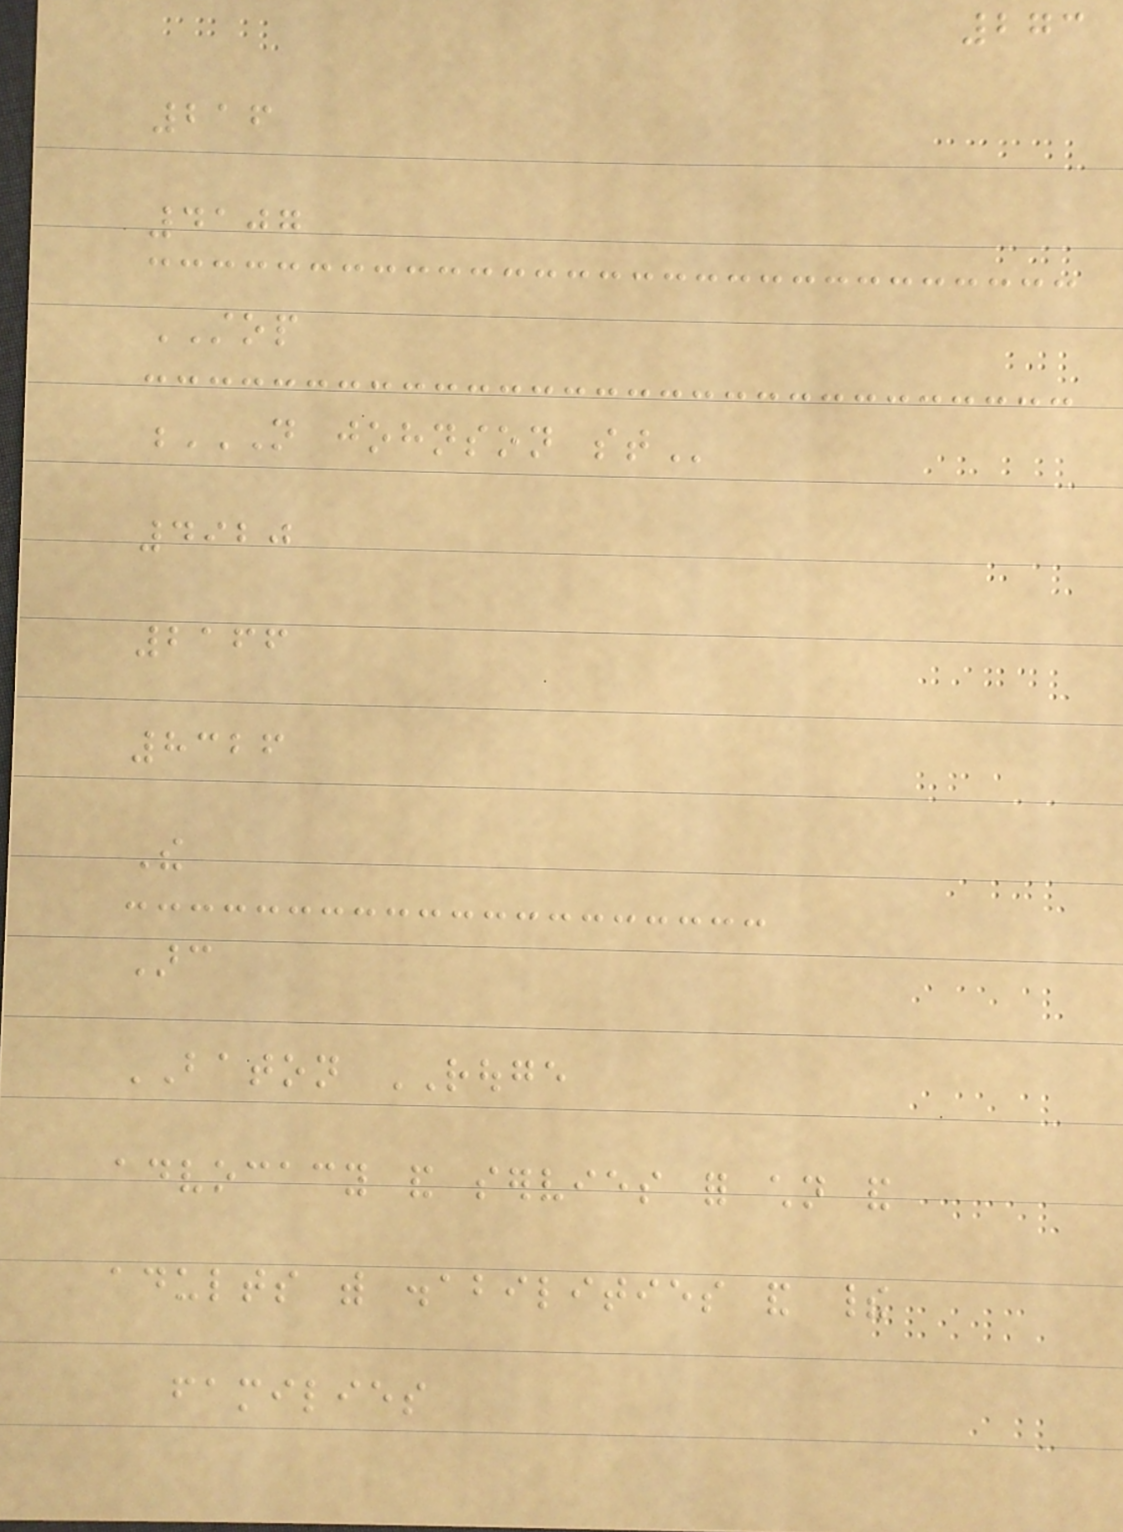273
216
4107
STOP
N JOHNSON ST
4920
2166
8326
The
Arc
BATON ROUGE
advocacy and servies for children and
adults with disabilities and their
families
